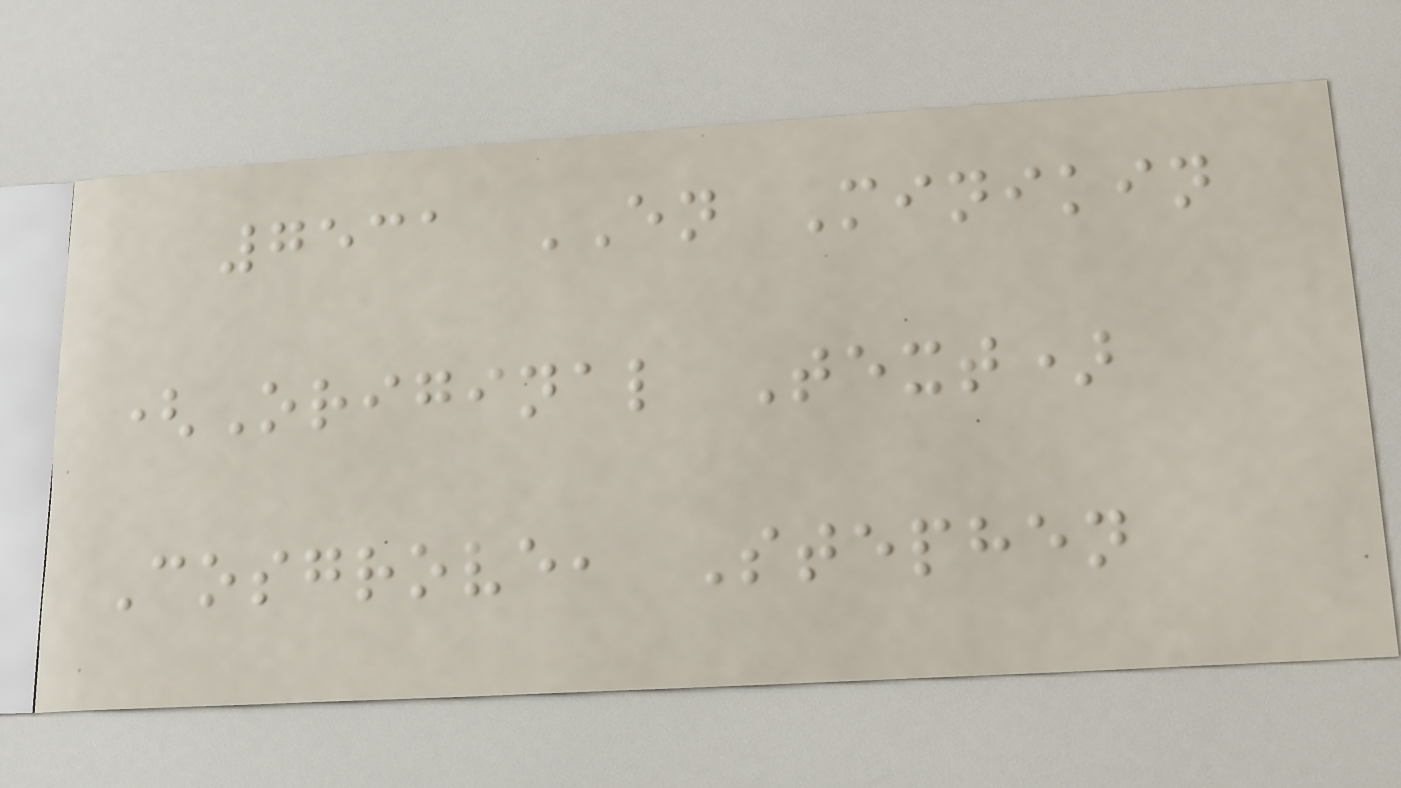7531 EN Minikin
(Original Text)
Cosgrove, Stephen
